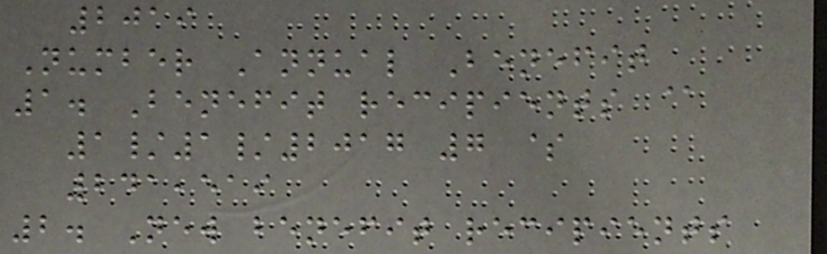2019
Number Annual Benefit
1. Benefit recipients @
1/1/2017 7 $
241,519
2. New benefit recipients
